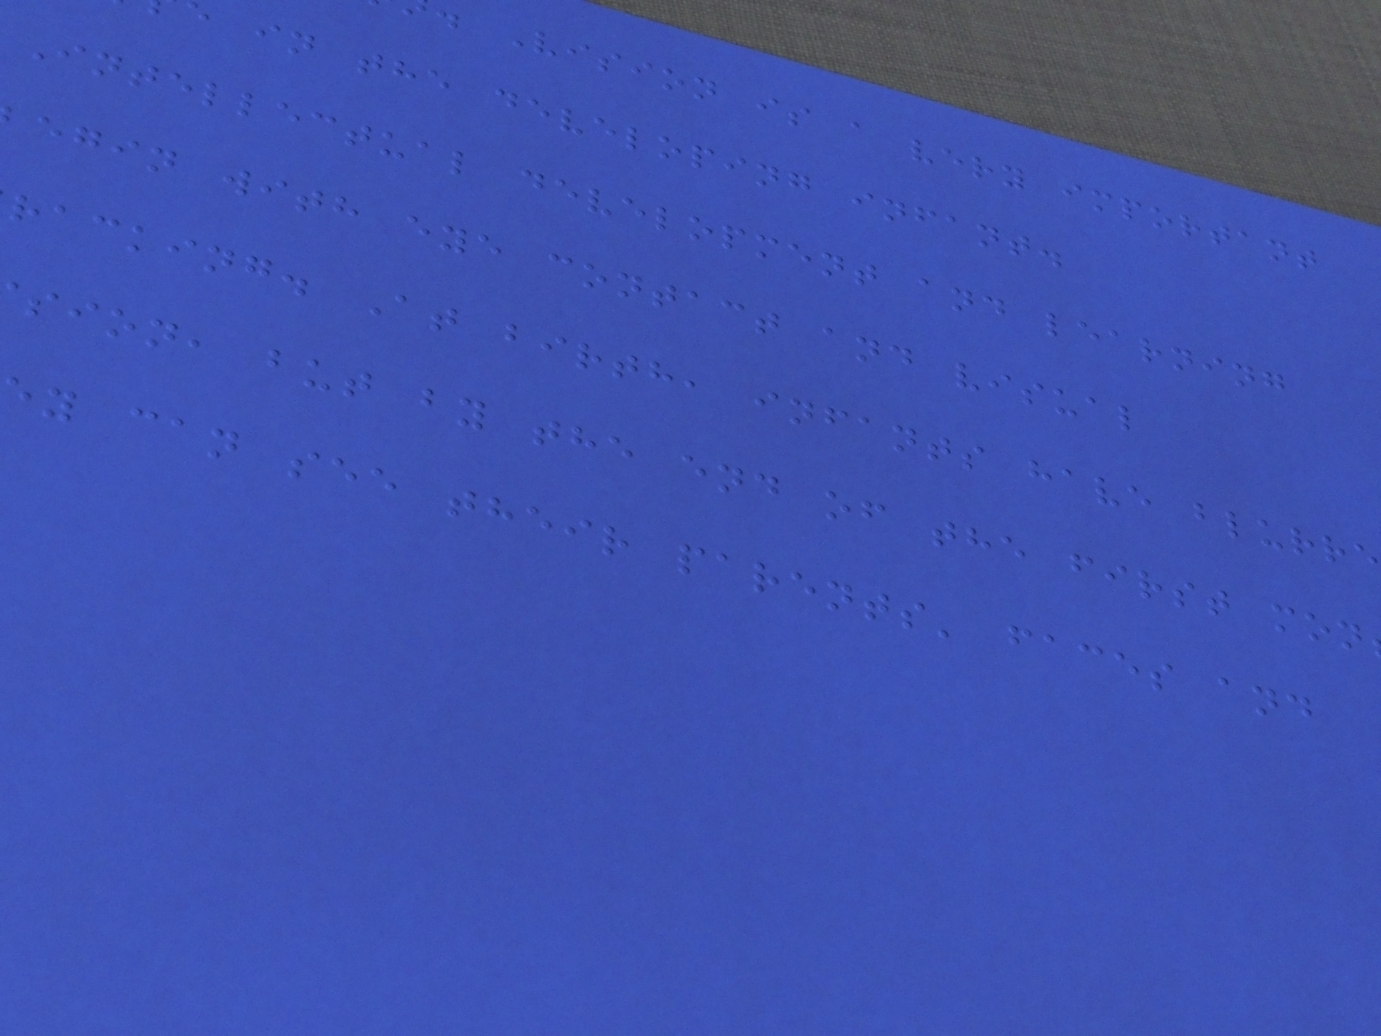. Vision is a very important
in the developing infant.
Intellectual development and learning
egin with eye contact and visual
racking. At birth, infants have blurre
sion, but by the end of the first mon
y can see their parents' faces and
